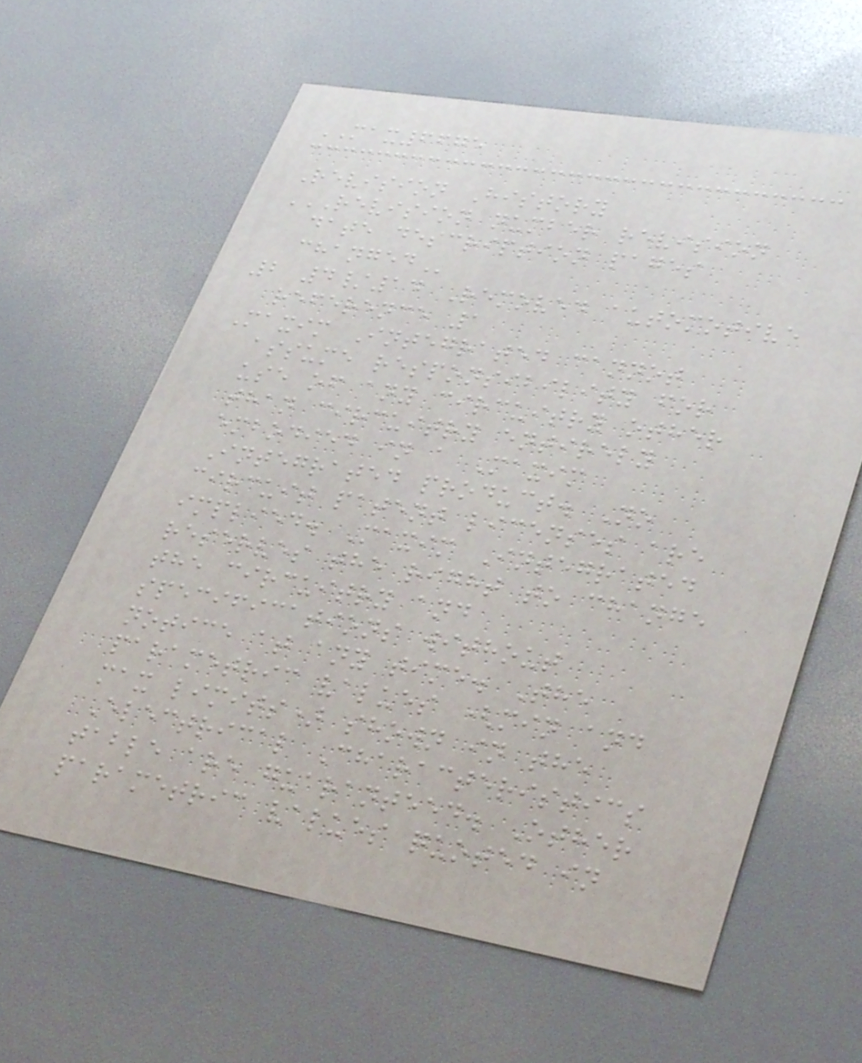MAX6675
Revision History
REVISION NUMBER REVISION
DATE DESCRIPTION PAGES
CHANGED
2 4/14 Removed automotive
reference 1
Maxim Integrated cannot
assume responsibility for
use of any circuitry other
than circuitry entirely
embodied in a Maxim
Integrated product. No
circuit patent licenses are
implied. Maxim Integrated
reserves the right to change
the circuitry and
specifications without
notice at any time. The
parametric values (min and
max limits) shown in the
Electrical Characteristics
table are guaranteed. Other
parametric values quoted in
